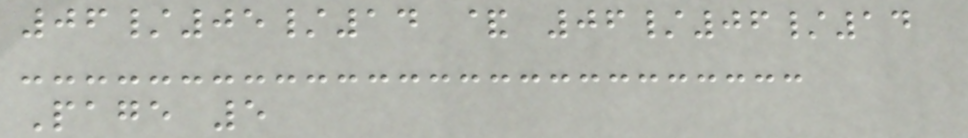06/05/14 & 06/06/14
Page 5
